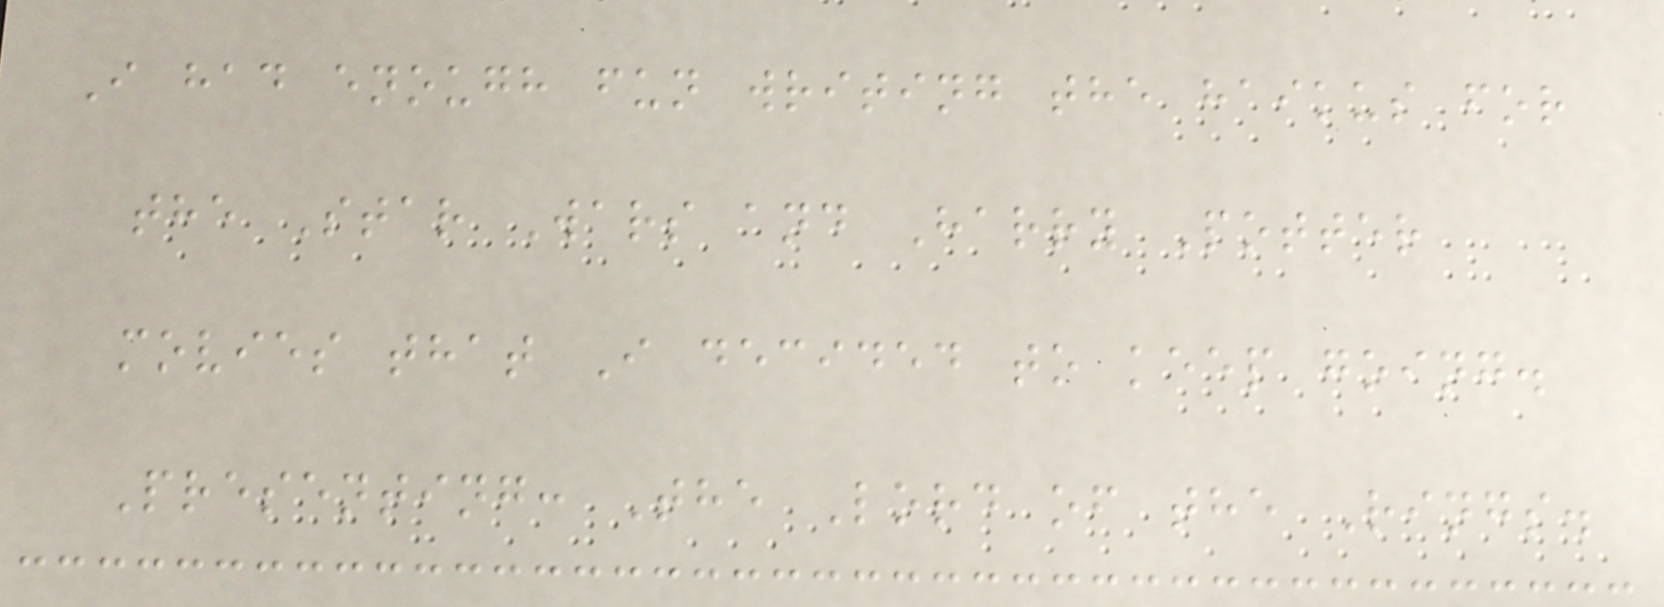I had enough fun writing the haikus for
the Star Wars and Harry Potter
movies that I decided to keep going.
Presenting: The Lord of the Rings.
